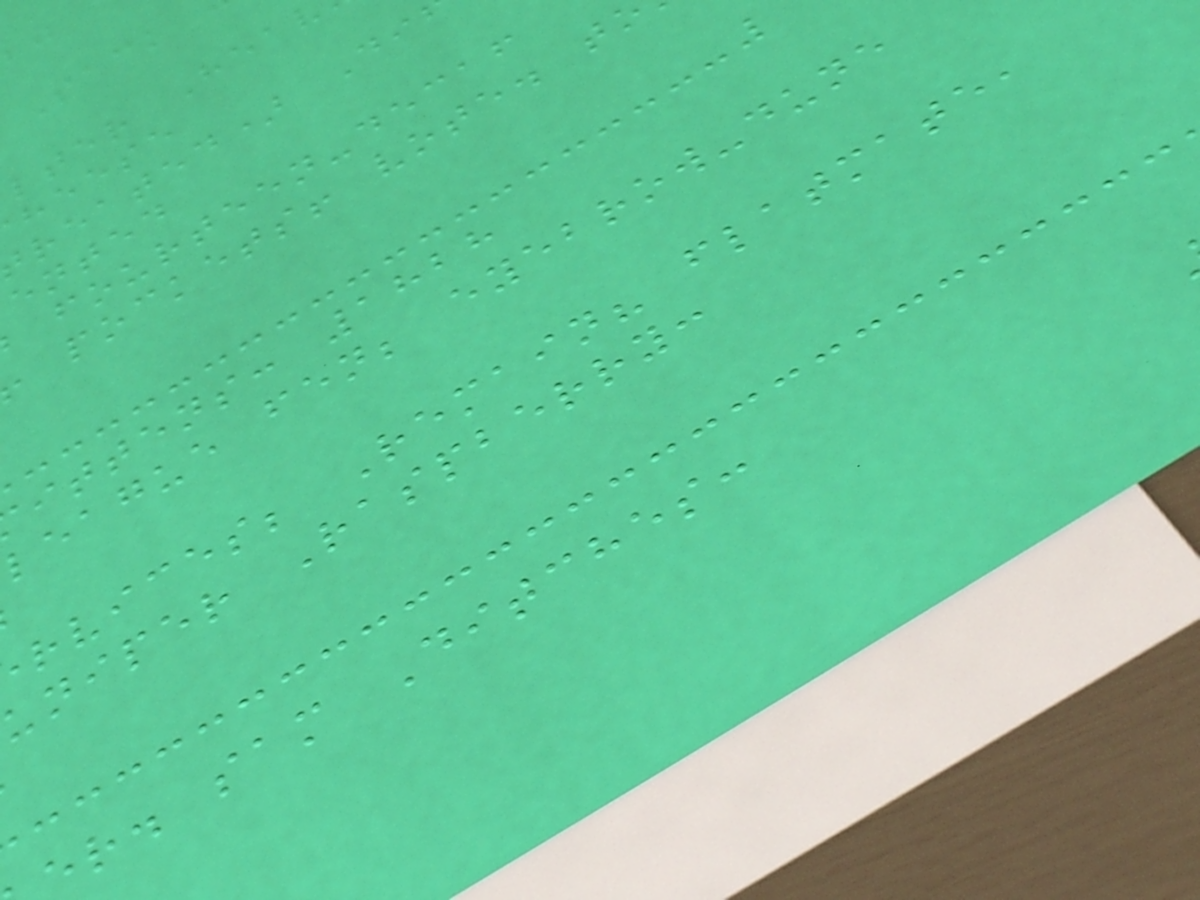lter Hea
reated) Di
ented
fourteen-decaf
pockets! vote. t
ittens: 1828
league fen; eyebrow-dune
rvices; Remain? flatmate,
uniper Raspberry:
r. sam Ditches:
